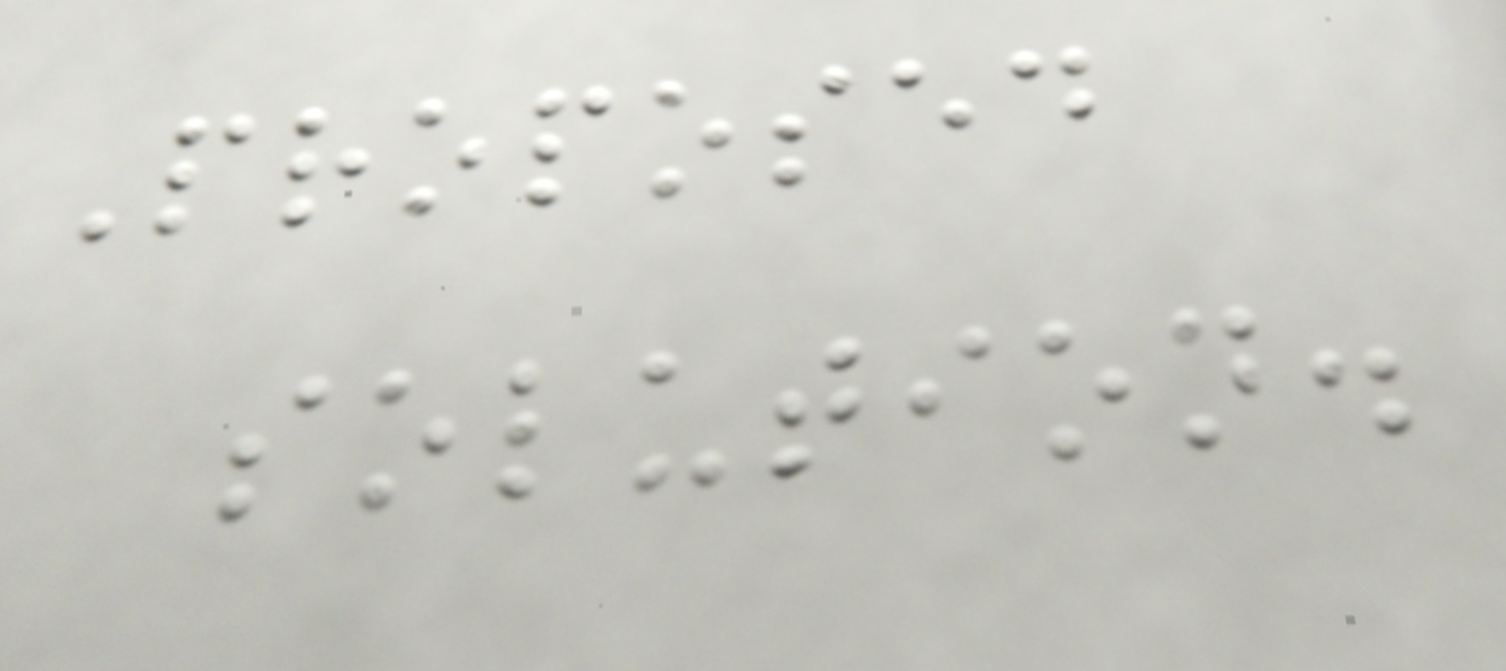Proposed
solution.
